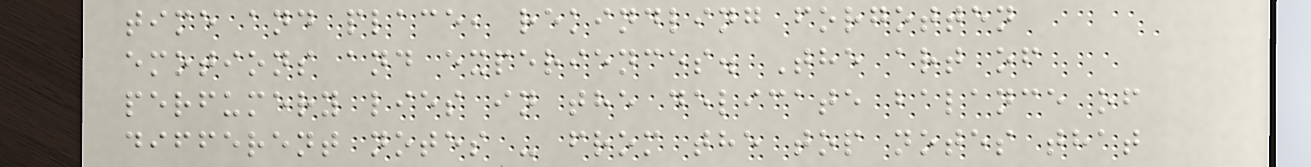time and place, rekindling forgotten
emotions and experiences. The art of
perfumery lies in the delicate balance of
different notes - from the top notes that
